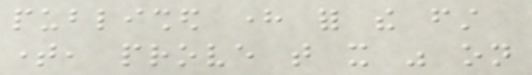published here for the first
time, prove that it was on
